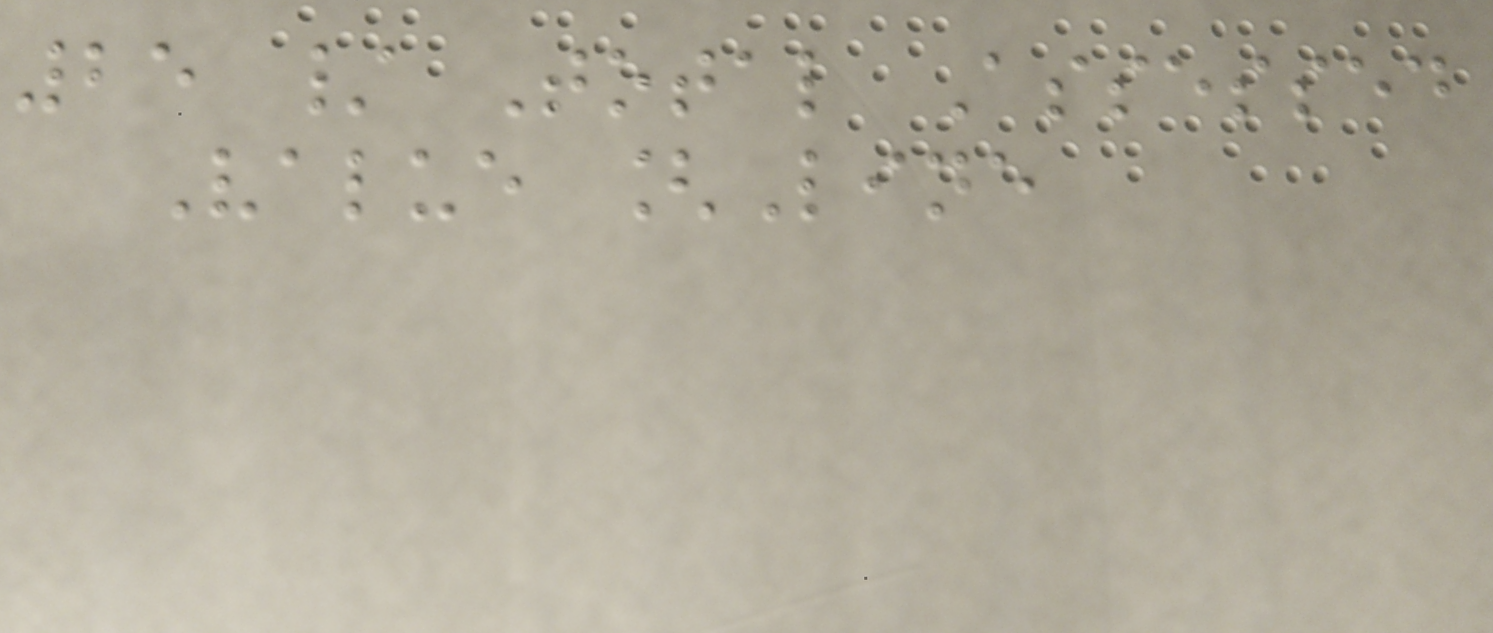25 / Total Assessed
Value [Line
